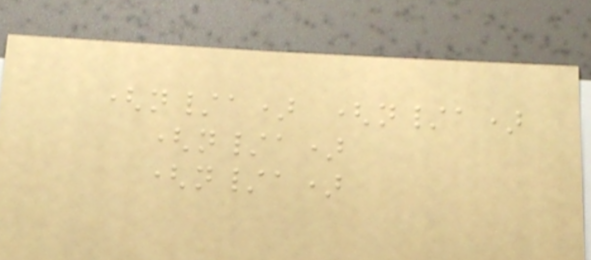(n/a) (n/a)
(n/a)
(n/a)
